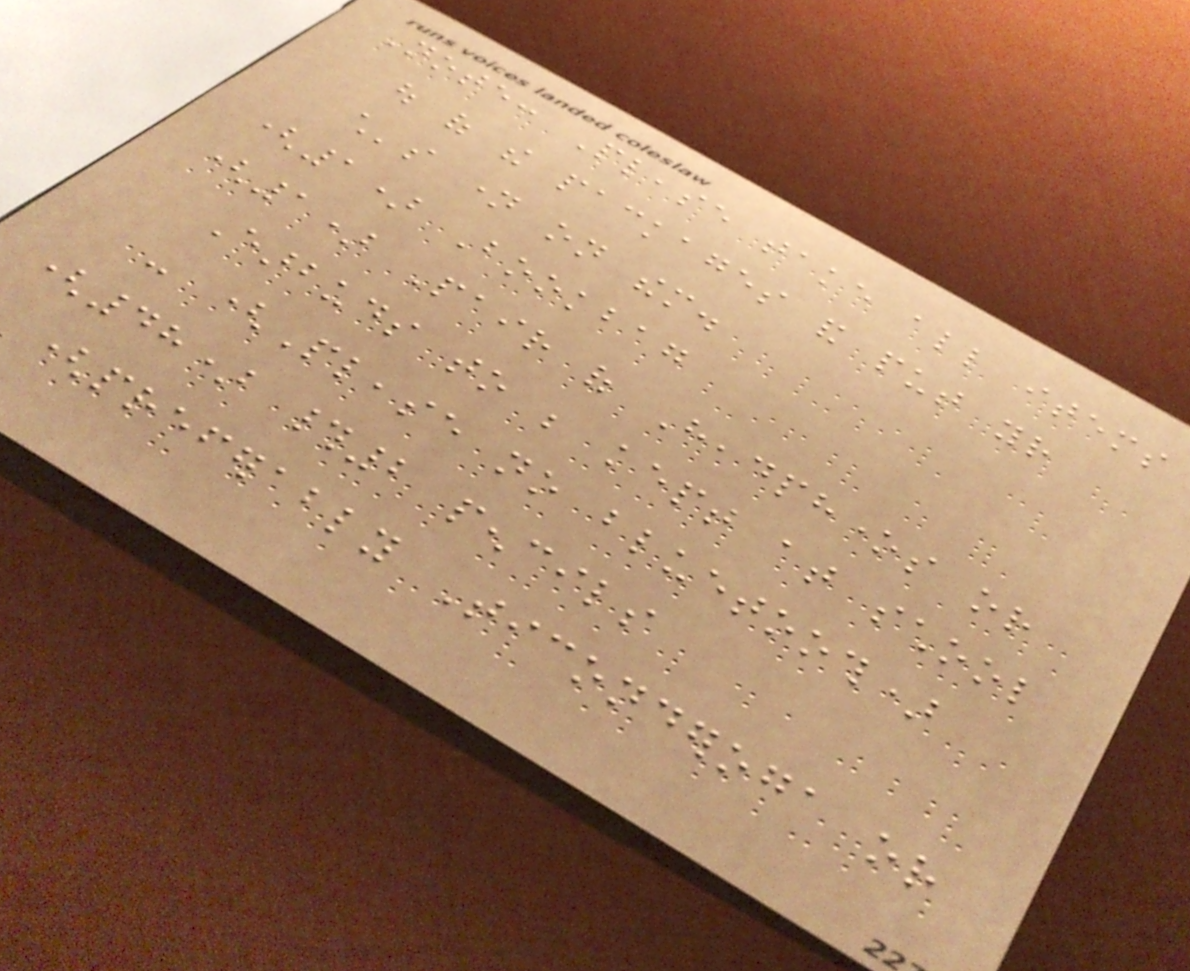Note: Please take all items
out of the packages and put your
child's name on them.
(1) Bookbag
(1) Pair of Headphones or
Earbuds to be kept at school
- (Please no bluetooth)
(48) #2 pencils
(preferably Ticonderoga or
